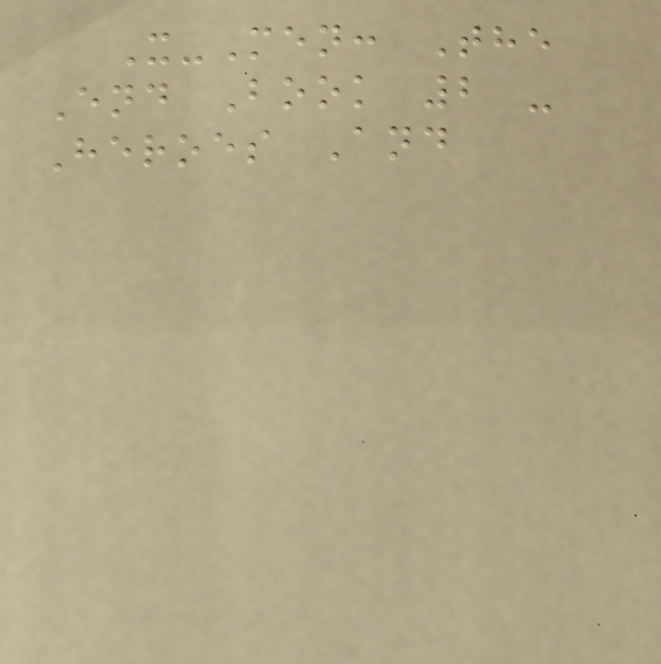X-Men: The
End Book 2 -
Heroes And
